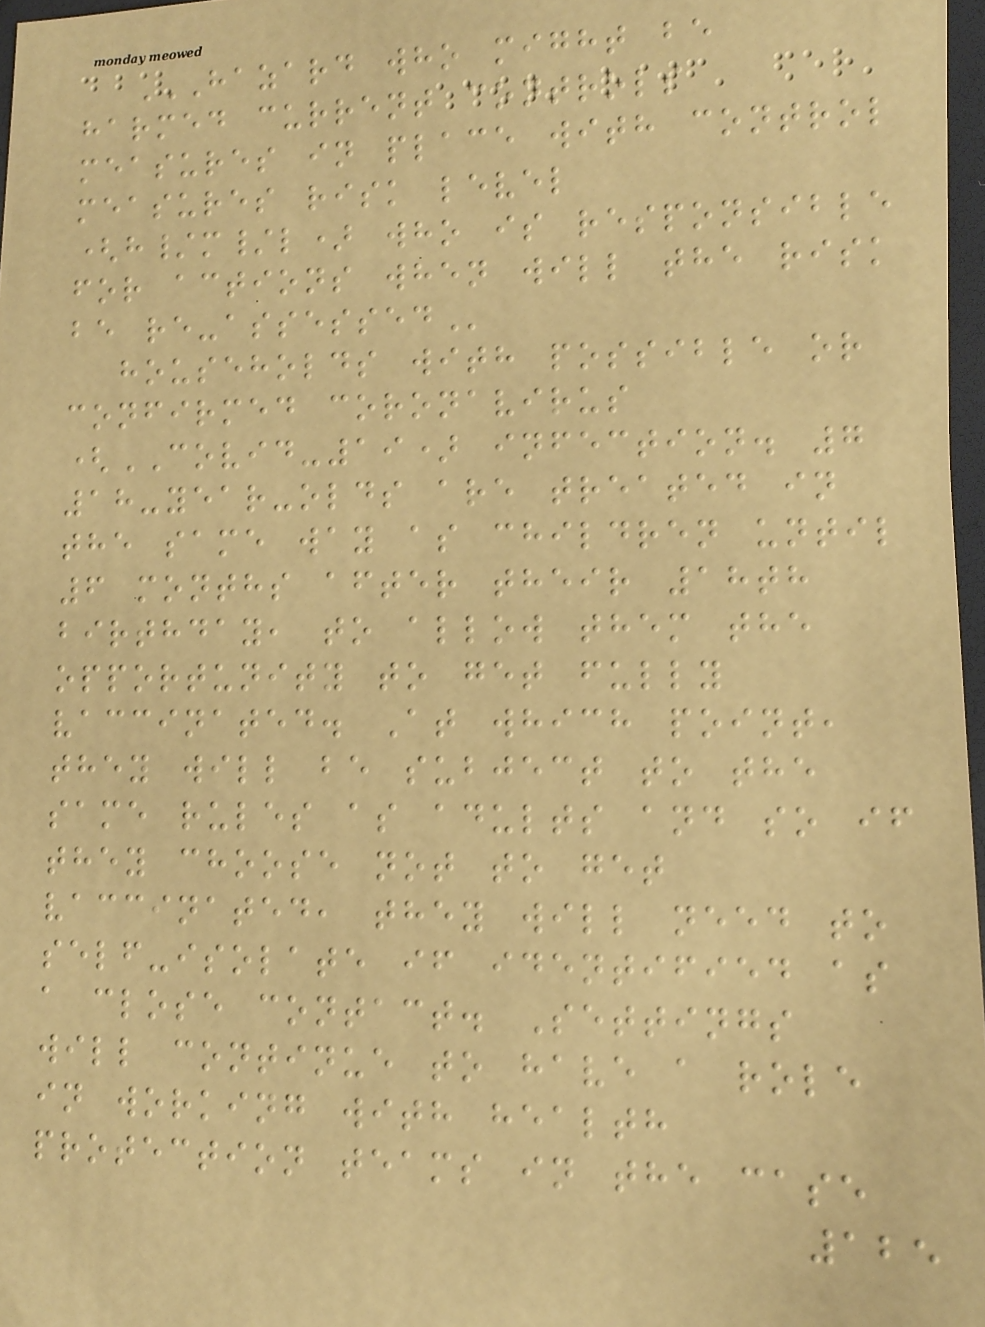HAZARD WHO MIGHT BE
HARMED CURRENT CONTROLS
MEASURES IN PLACE WITH CONTROL
MEASURES RISK LEVEL
(H/M/L) WHO IS RESPONSIBLE
FOR ACTIONS WHEN WILL THE RISK
BE RE-ASSESSED
households with possible or
confirmed coronavirus
(COVID-19) infection. 7
18-year-olds are treated in
the same way as children until
6 months after their 18th
birthday, to allow them the
opportunity to get fully
vaccinated. At which point,
they will be subject to the
same rules as adults and so if
they choose not to get
vaccinated, they will need to
self-isolate if identified as
a close contact. Settings
will continue to have a role
in working with health
protection teams in the case
125
